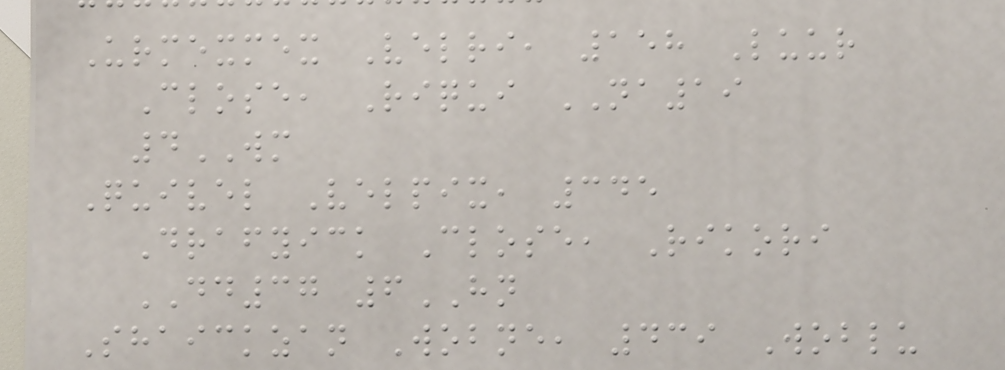Urmexmex Velri, 158 Luur
Close, Riqui NA19
4WM
Quivel Velpix, 345
Drafyick Close, Rikori
DD37 6HN
Shaickzan Wobne, 439 Woblu
